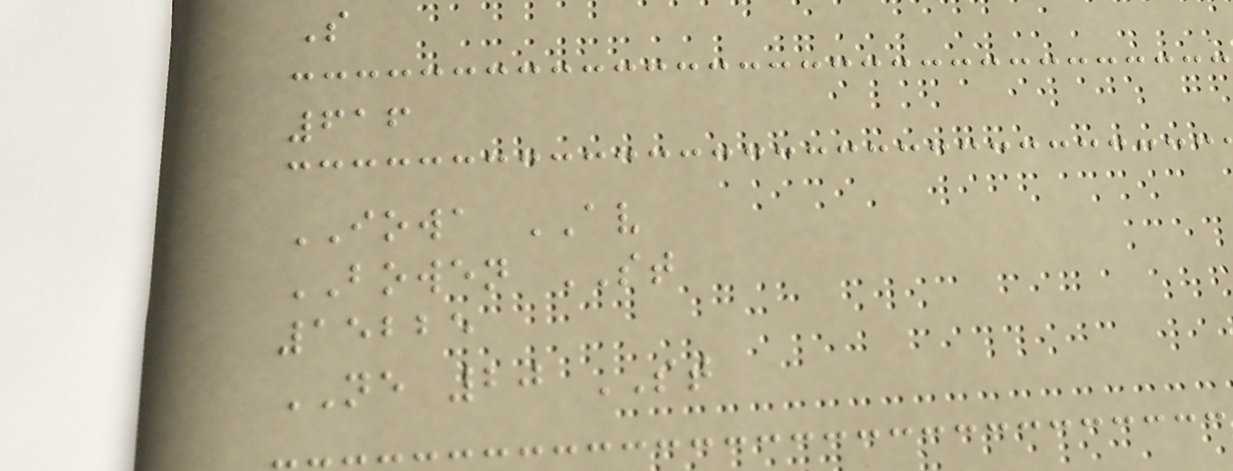S
616
IOWA AV
BOWEN ST
15225
NE 20 ST
